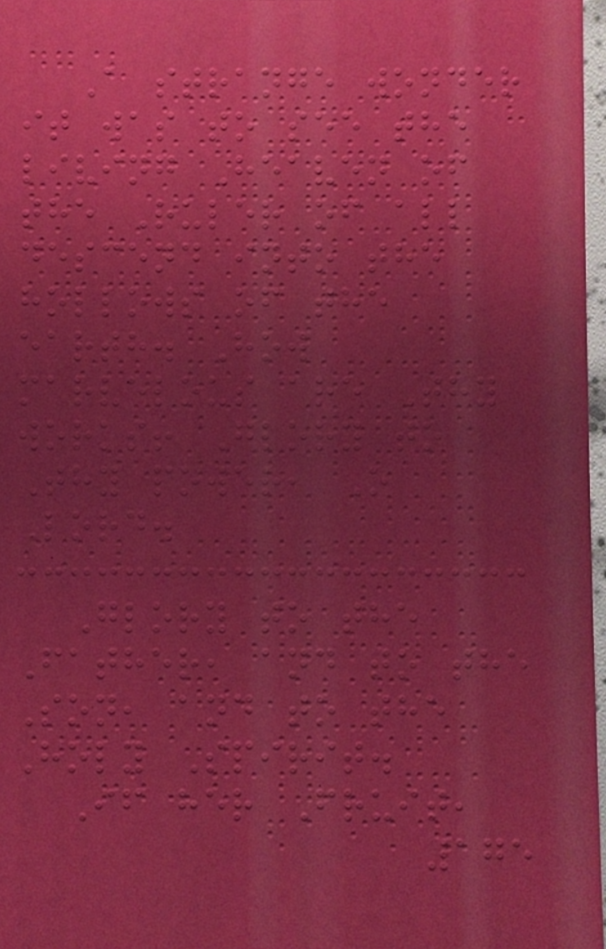A strange wonder
it was to see the
living Heaven of
the Ruler of all
descend into the
hollows of the
earth. How
marvelous are Thy
works! Glory to
Thy power, O
Lord.
Glory to the
Father, and to the
Son, and to the
Holy Spirit.
If her Fruit,
175
